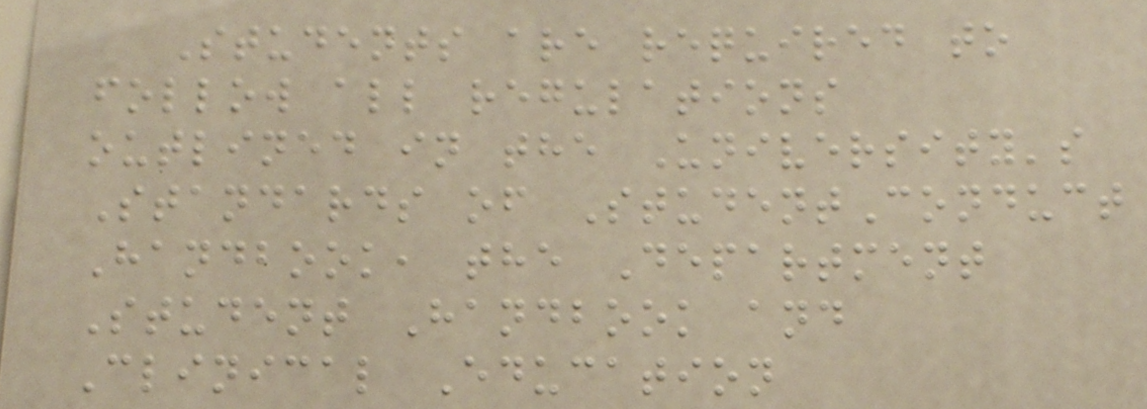Students are required to
follow all regulations
outlined in the University's
Standards of StudentConduct
Handbook, the Department
Student Handbook and
Clinical Education
